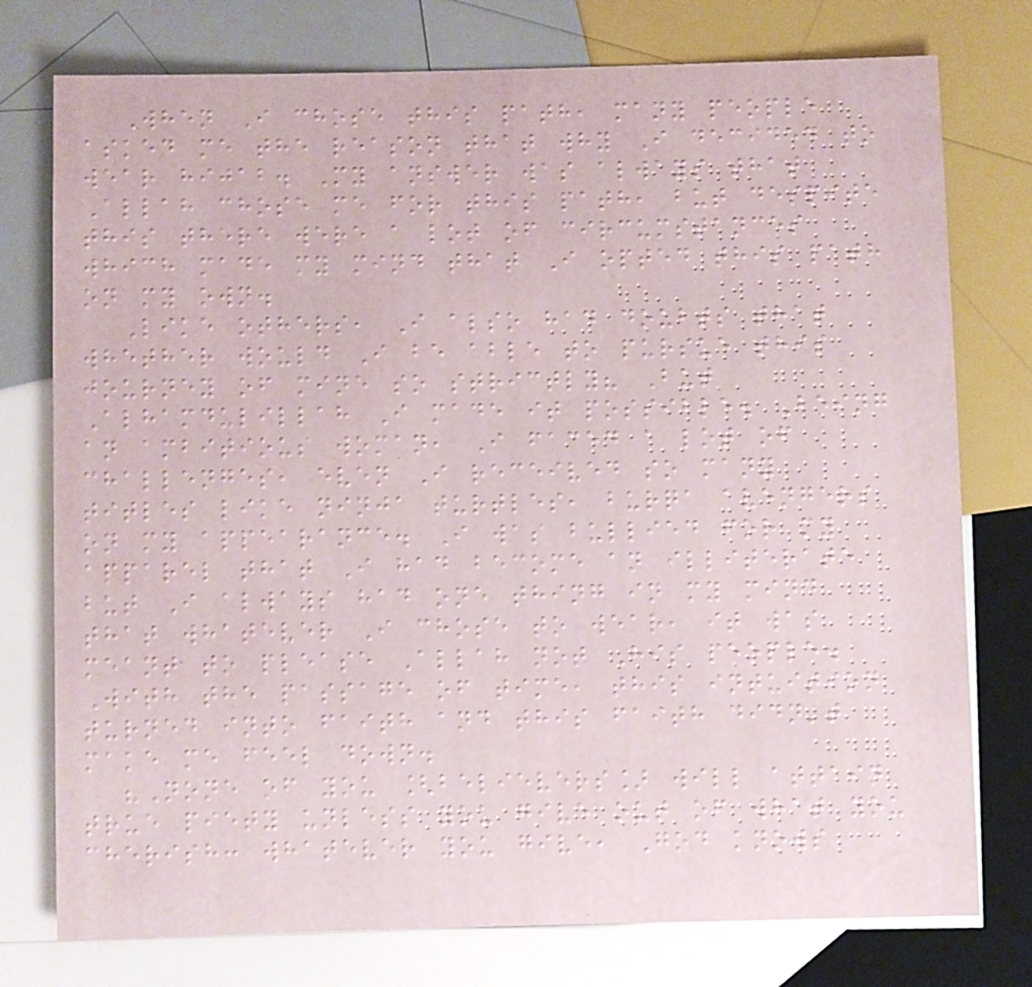When I chose this path, many people
asked me the reason that why I decided to
wear hijab. My answer was always that
Allah chose me for this path, but despite
this there were a lot of circumstances
which made my mind that I opted this path
on my own.
Like others, I also had doubts that
whether would I be able to pursue this
journey of mine so strictly? But
Alhamdulillah I made it possible. Being
an ambitious woman, I faced a lot of
challenges, even I received so many
titles like ninja turtles, burqa avengers
on my appearance. I was bullied for my
apparel that I had become an illiterate
but I always had one thing in my mind
that whatever I chose to wear, it was
meant to please Allah not His people.
With the passage of time, this intuition
turned into faith and this faith didn't
make me feel down.
"None of you [believers] will attain
true piety unless you give out of what you
cherish: whatever you give, God knows
